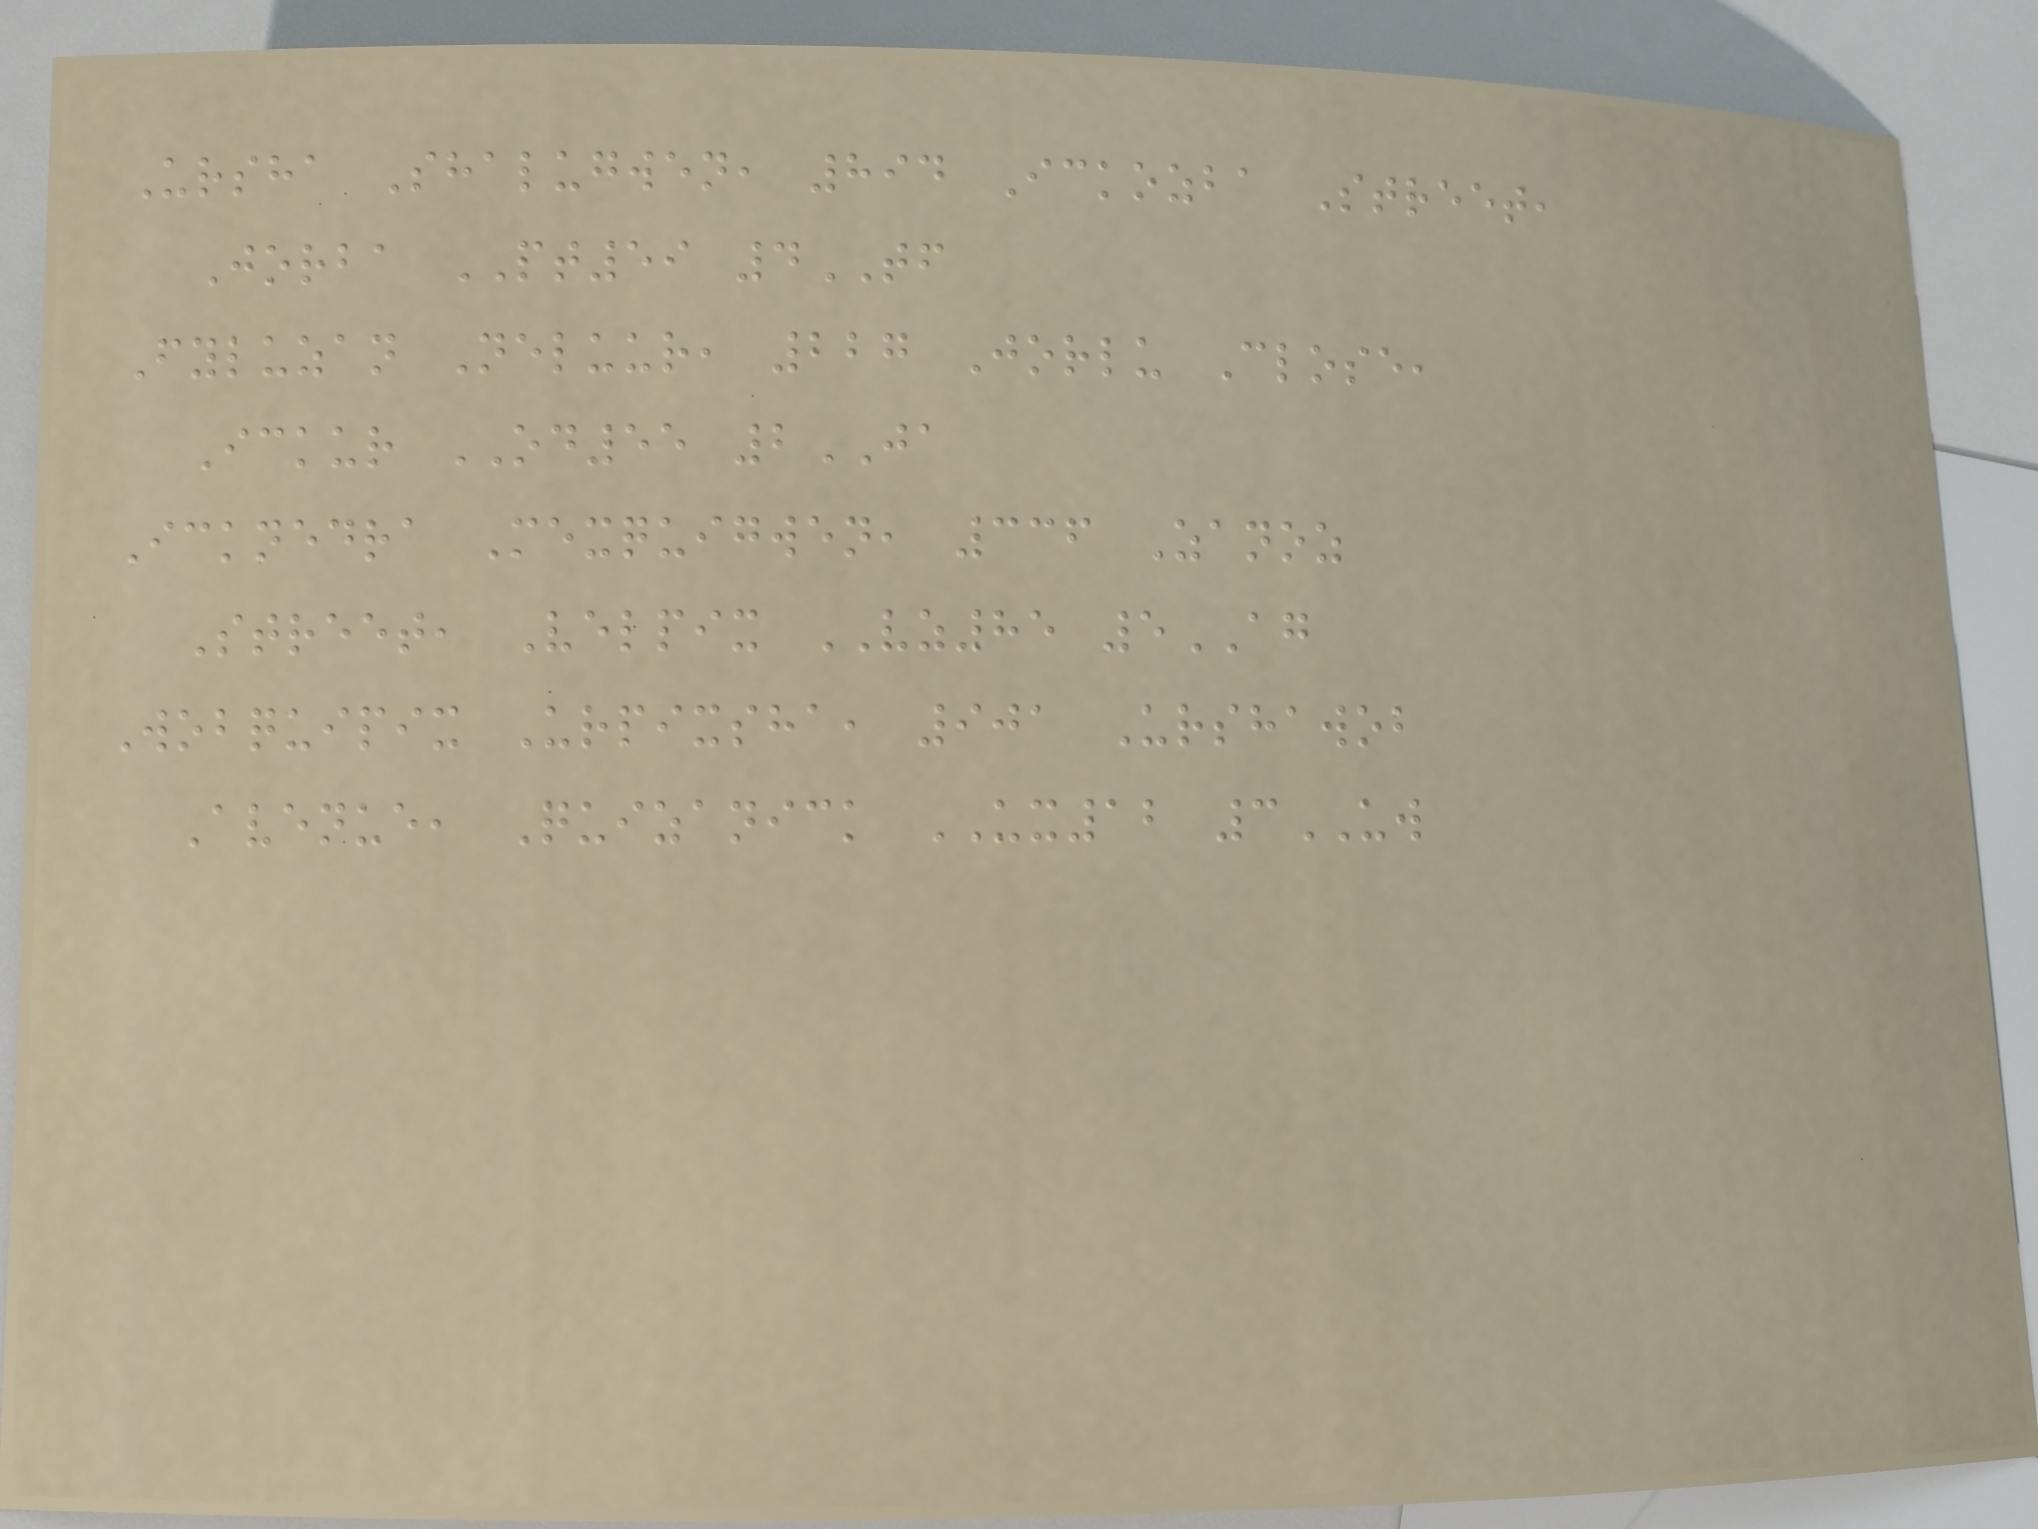Ursha Shalugwen, 894 Ickozba Street,
Jorba PT59 4TF
Fyluzan Neluur, 227 Jorlu Close,
Ickur OD55 2JA
Icknedra Mexquigwen, 336 Zanoz
Street, Velpix VZ85 5AG
Wobquipix Urpixsha, 901 Urshawob
Avenue, Quizanick UX12 3UW
